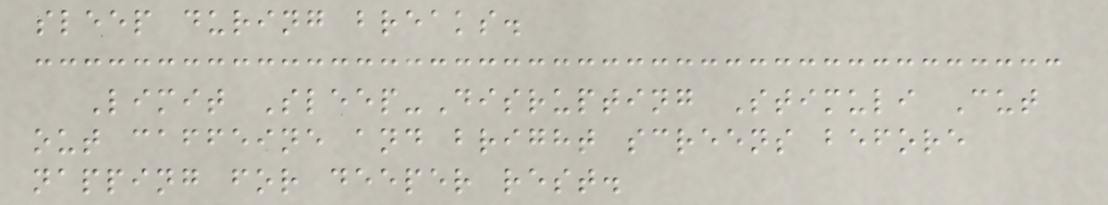sleep during breaks.
Limit Sleep-Disrupting Stimuli Cut
out caffeine and bright screens before
napping for deeper rest.
